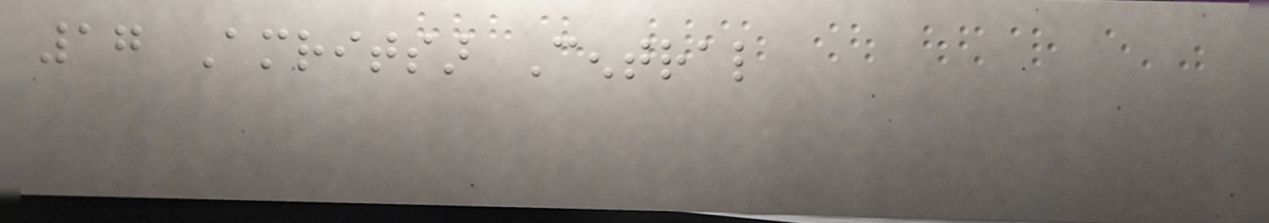17 Amritsar Central
